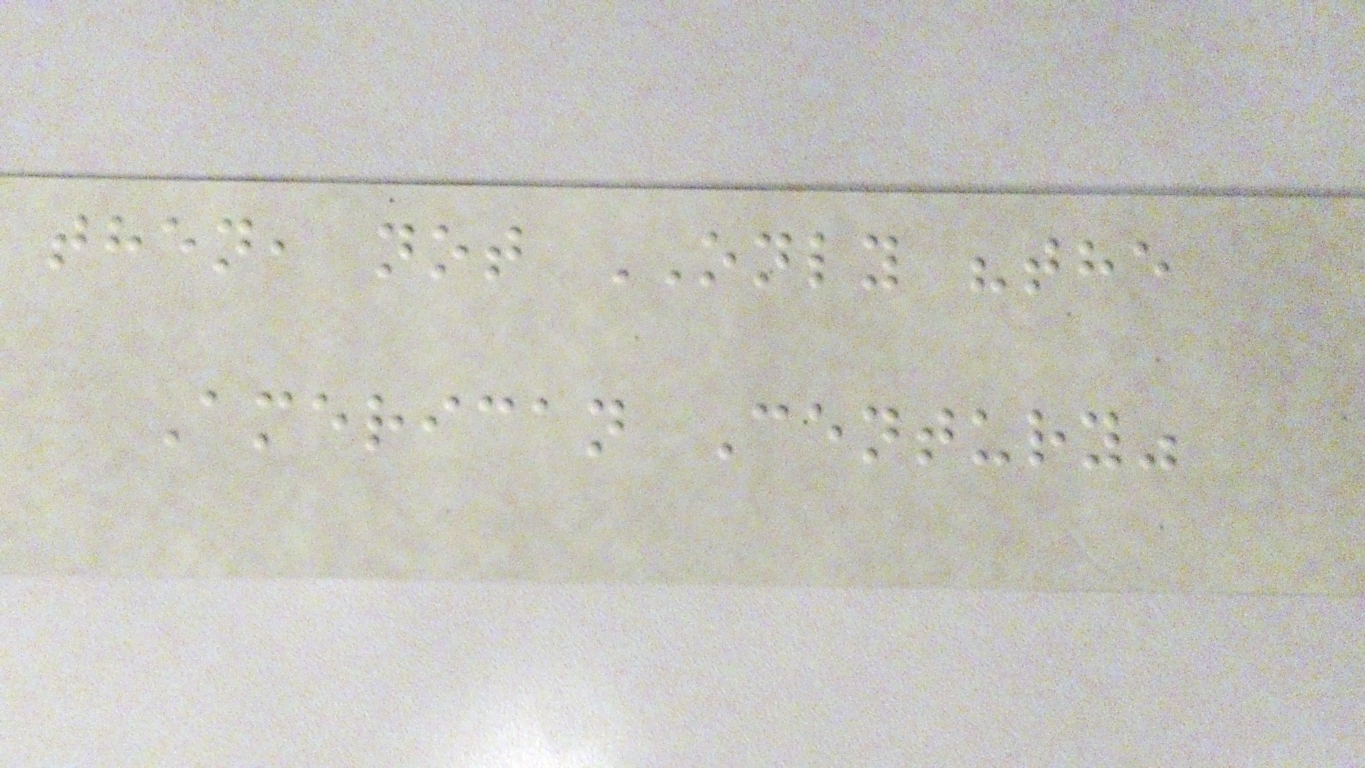then, not ONLY "the
American Century"
